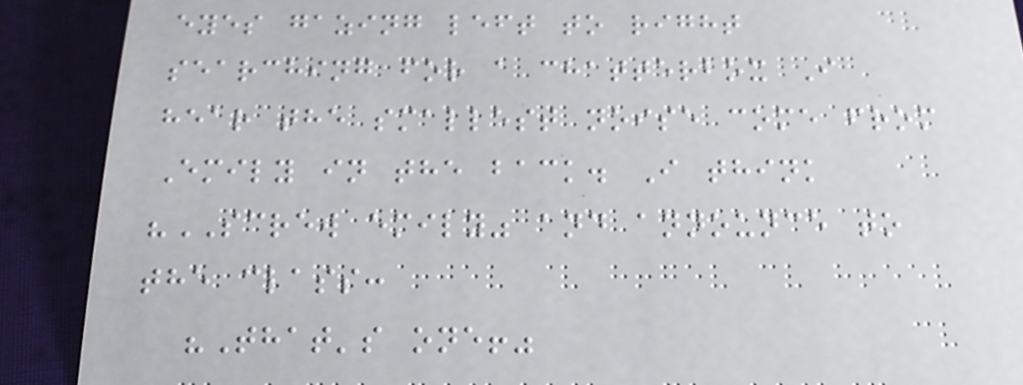eyes gazing left to right
searching for a chatterbox I
hear the smallest noise come from
Emily in the back. I think
"SCREW emily" and announce to
the class:
"That's one!"
